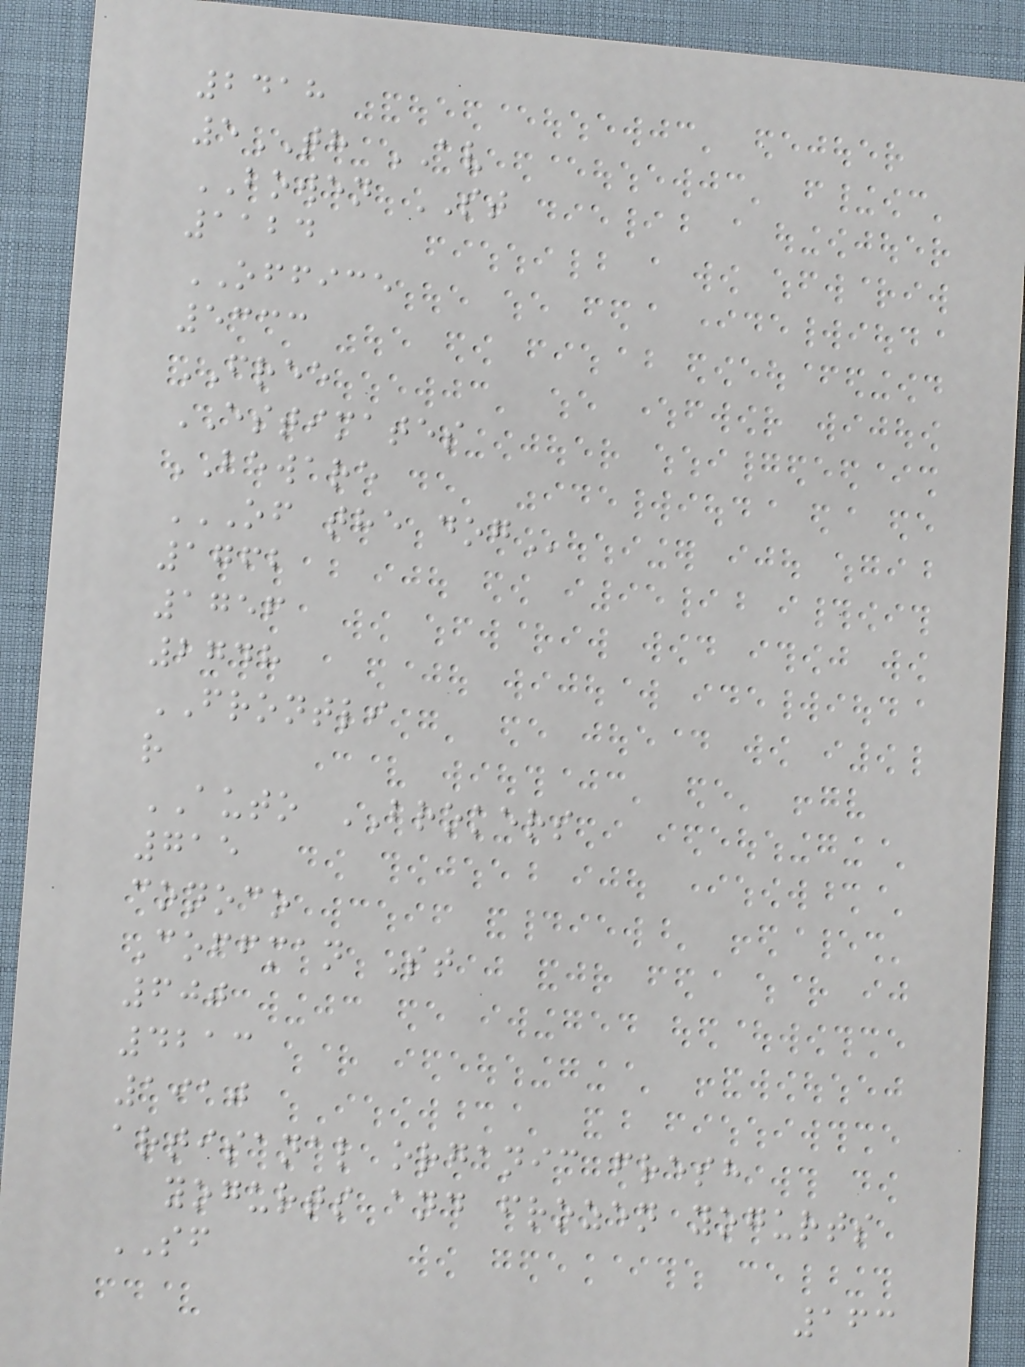2418
5TH AV
BOWEN ST
1124
OFFICE
5333
FREE
ESTIMATES
BEWARE
OF THE DOG
1762
1756
2748
FRONTLI
r
AUTO BROKERS
715
conoco
Coffman St
600
4213
1910
artisanal organic fresh
yogurts and frozen yogurts
SF
163
